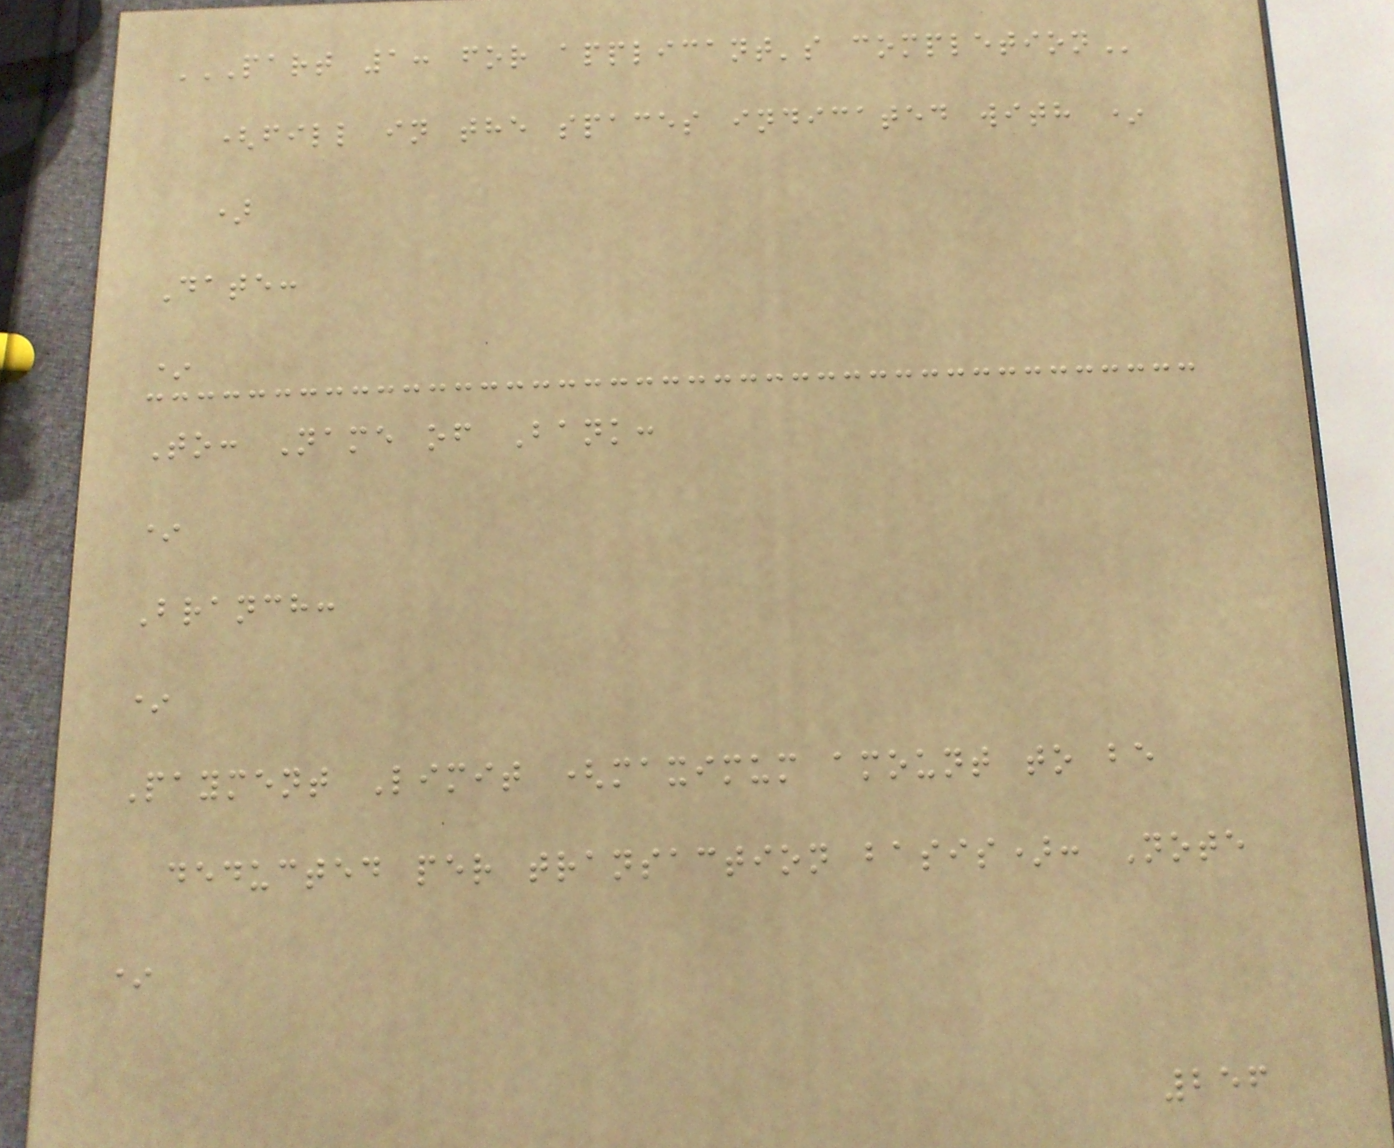PART 1: FOR APPLICANT'S COMPLETION
(fill in the spaces indicated with *
)
Date:
*
To: Name of Bank:
*
Branch:
*
Payment Limit (maximum amount to be
deducted per transaction basis): Note
*
256
